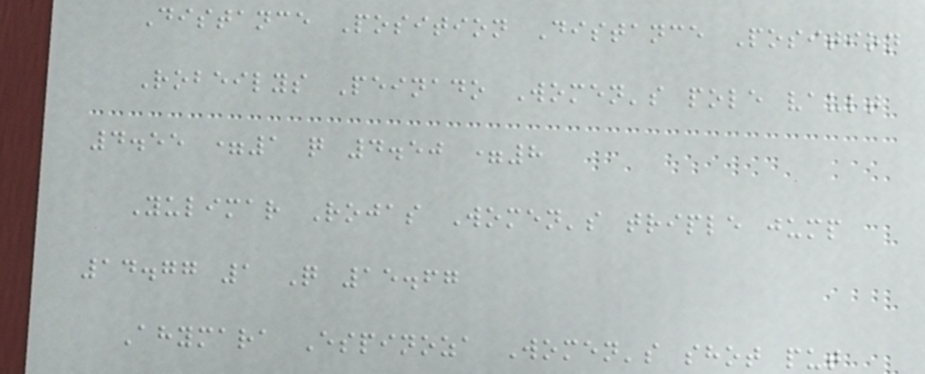Distance Position Distance Position
Robeilys Peinado Women's pole vault
4.55 =1 q 4.50 =8
Yulimar Rojas Women's triple jump
14.77 1 Q 15.67
Ahymara Espinoza Women's shot put
